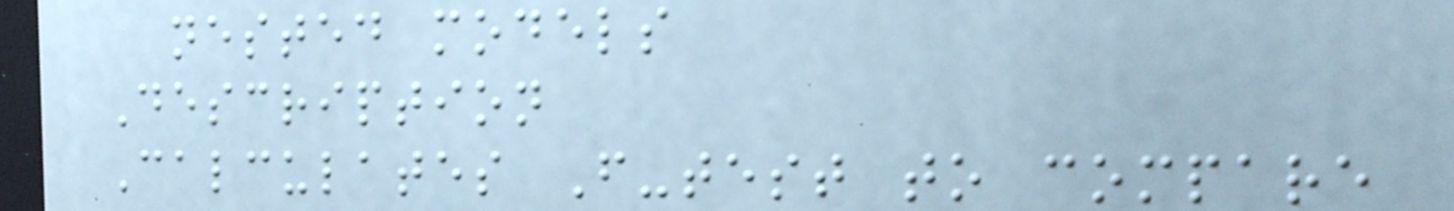nested models
Description
Calculates F-test to compare
